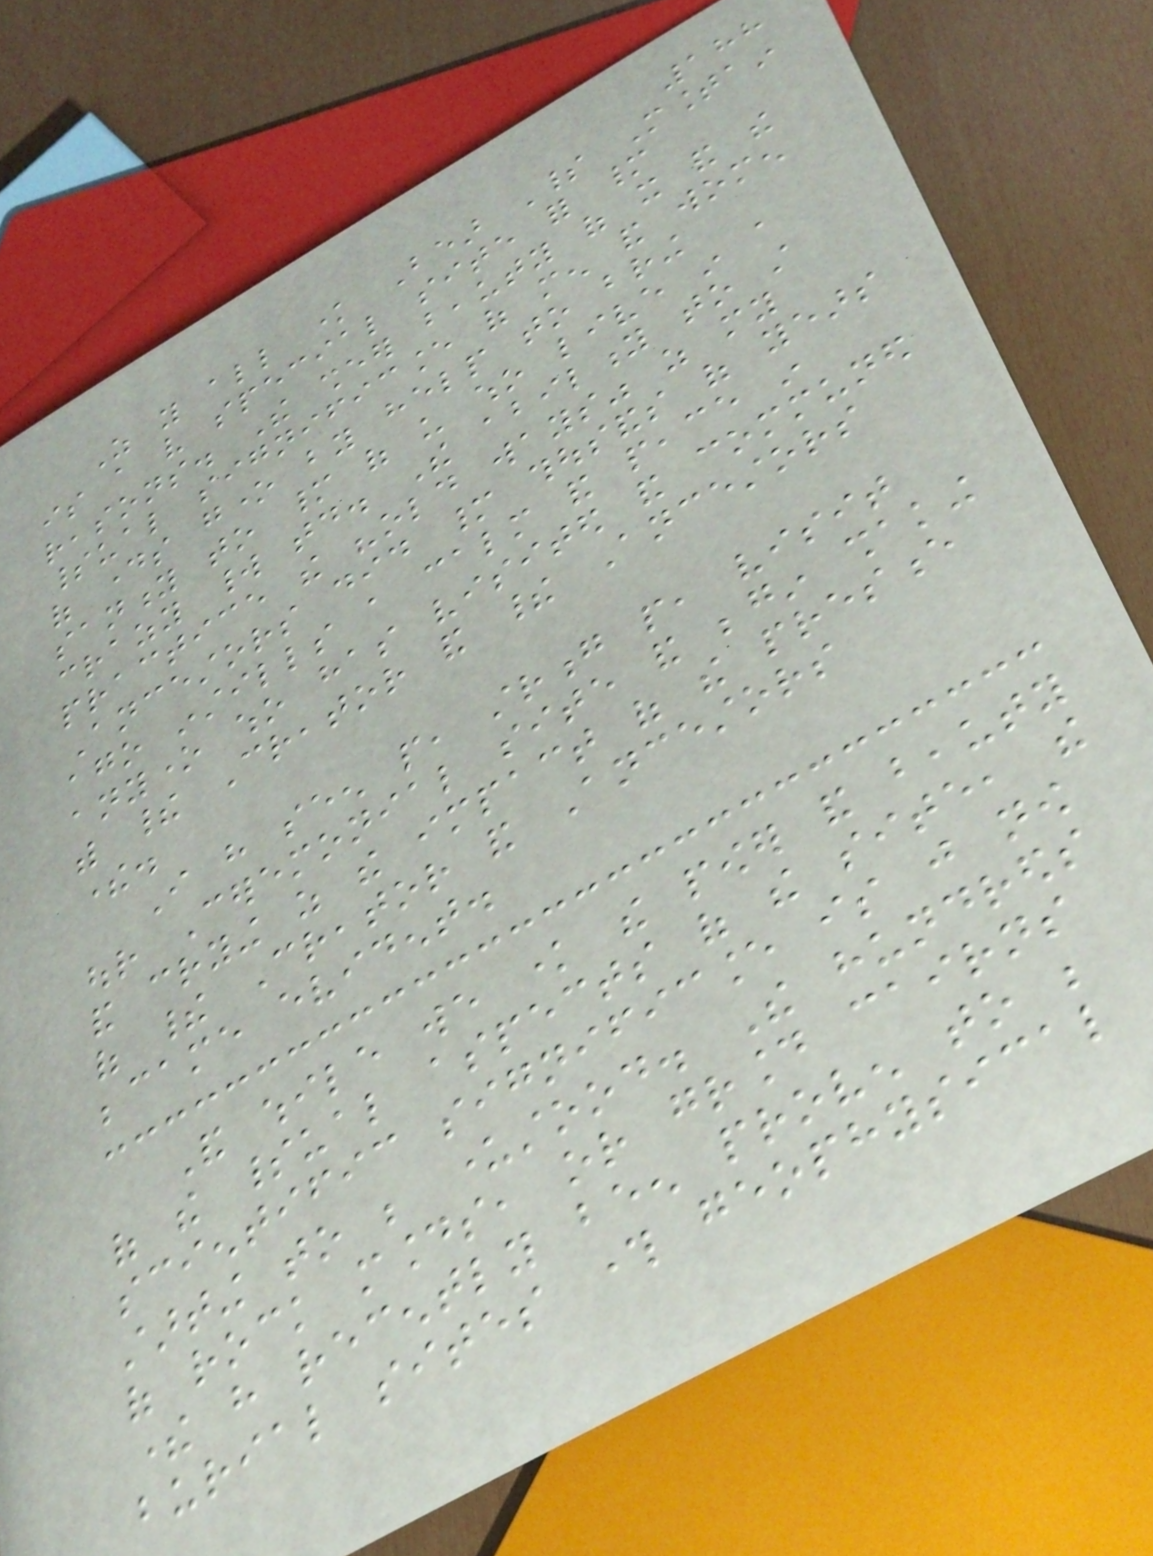188
As you all know Bear Spirit Mountain
is a very special site for many
reasons. The sheer beauty of it and the
spiritual significance of men and women
of days gone by help to bring
sanity to many of us who live in a
crazy world today. The ability to still
practice the "old ways" as my
Ancestors did many thousands of years
ago instills a calm and peace in
anyone who has visited and communed
with their Creator and their Ancestors
there.
I have seen people, strong people, visit
our Ceremonial site and begin shaking
and crying as the impact of the presence
of their Creator and Ancestors
became evident.
And while we know the power and beauty
of the spiritual aspects of the site, the
scientific significance is just now
starting to be understood. The hundreds
of rock mounds, or ground cairns
there have recently been proven to be
burial sites through geophysical
